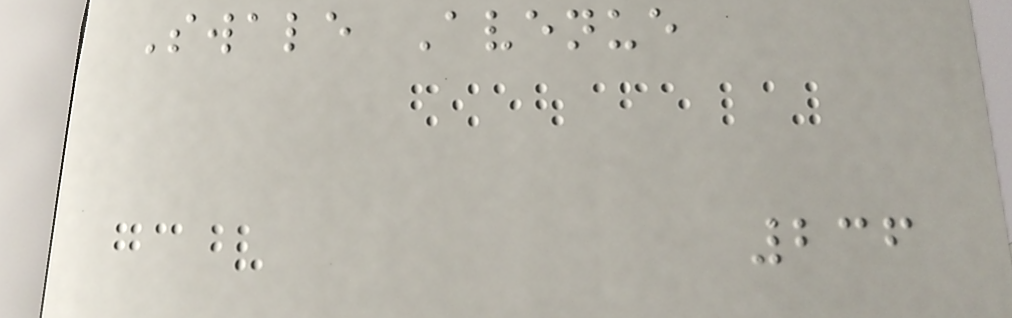Swale Avenue
236
